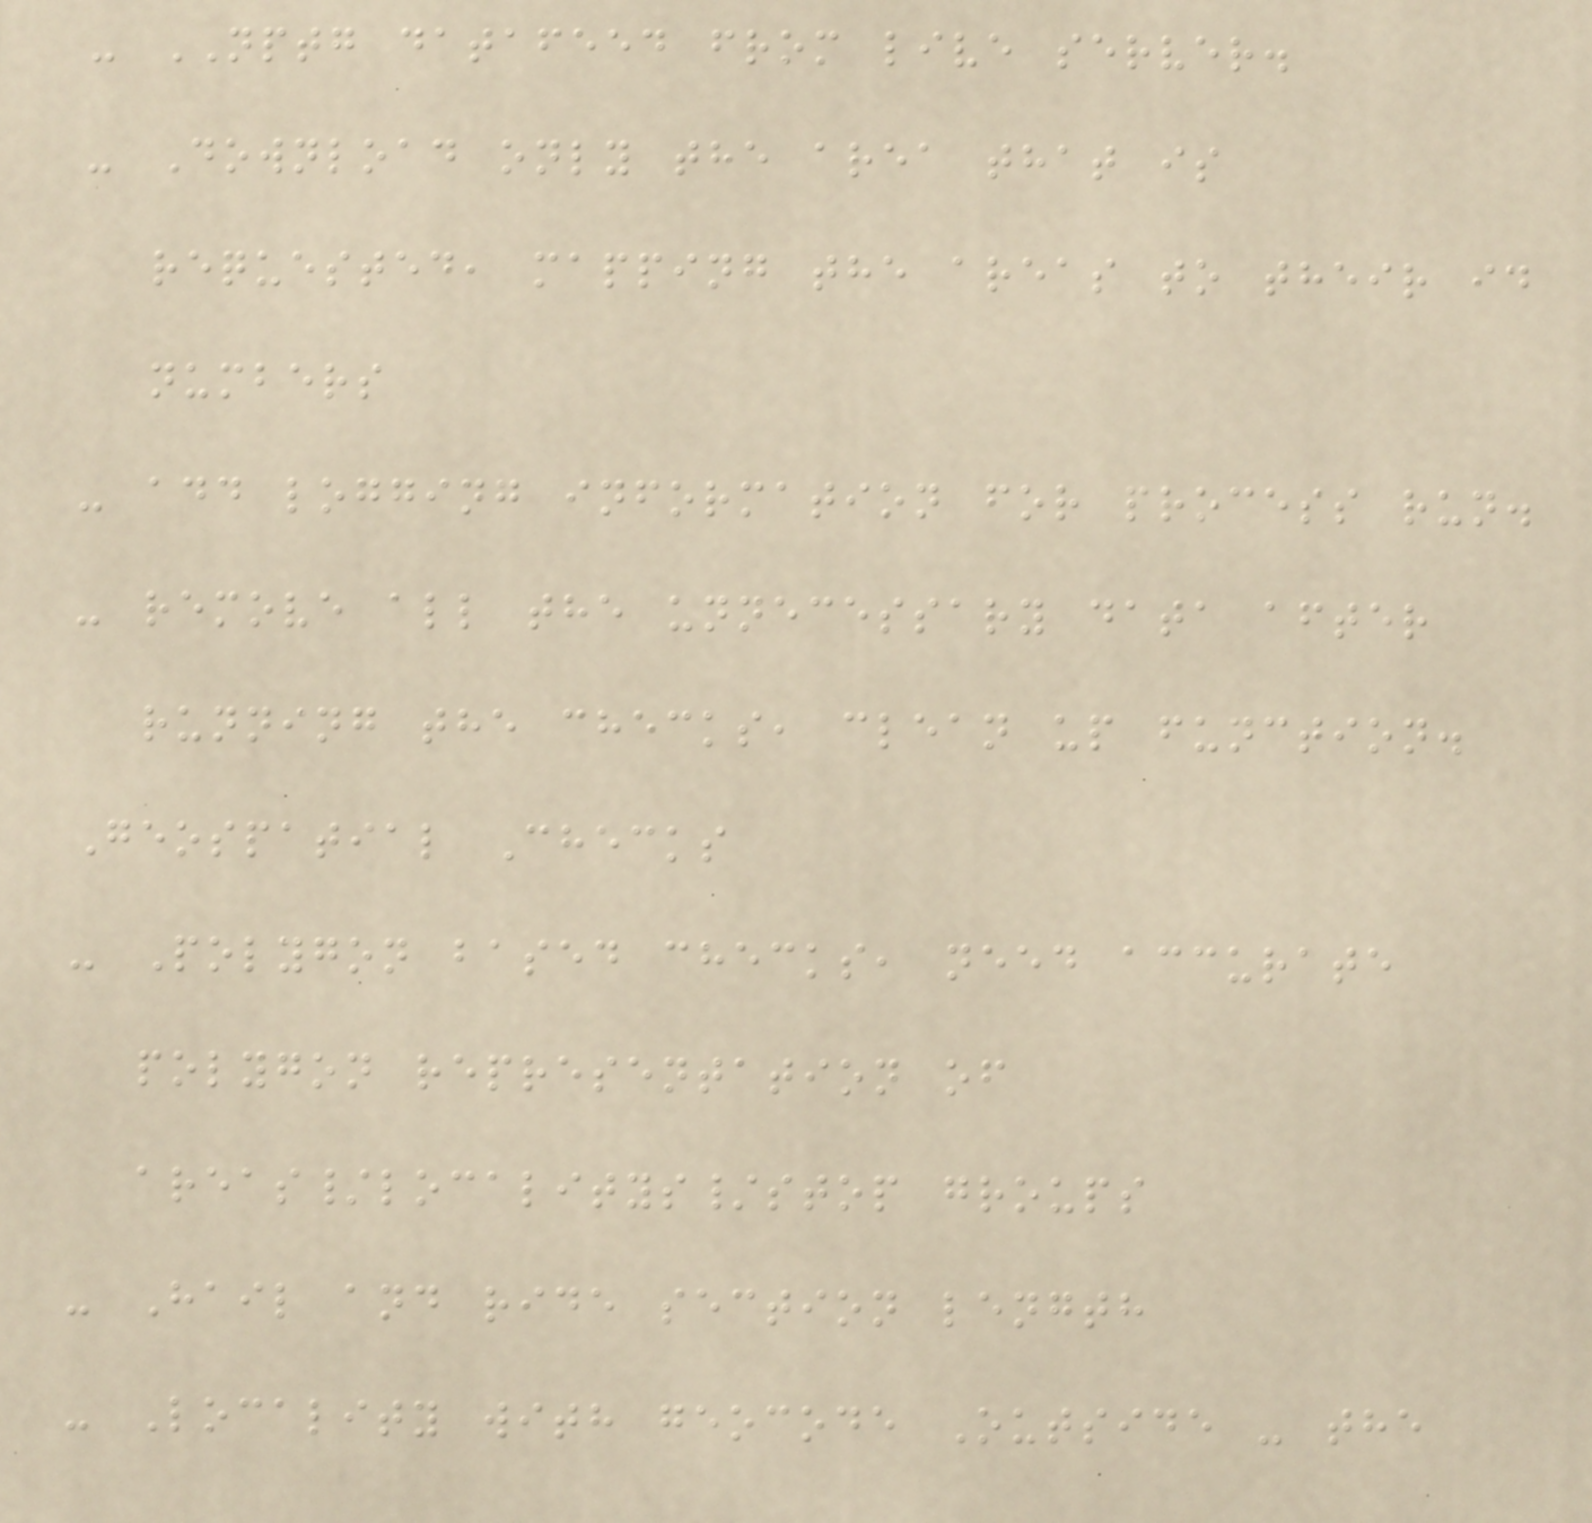- NPTG datafeed from live server.
- Download only the area that is
requested, mapping the areas to their id
numbers
- add logging information for process run.
- remove all the unnecessary data after
running the checks, clean up function.
Geospatial Checks
- Polygon based checks, need accurate
polygon representation of
areas/localitys/stop groups
- Hail and ride section length
- Locality with geocode Outside - the
